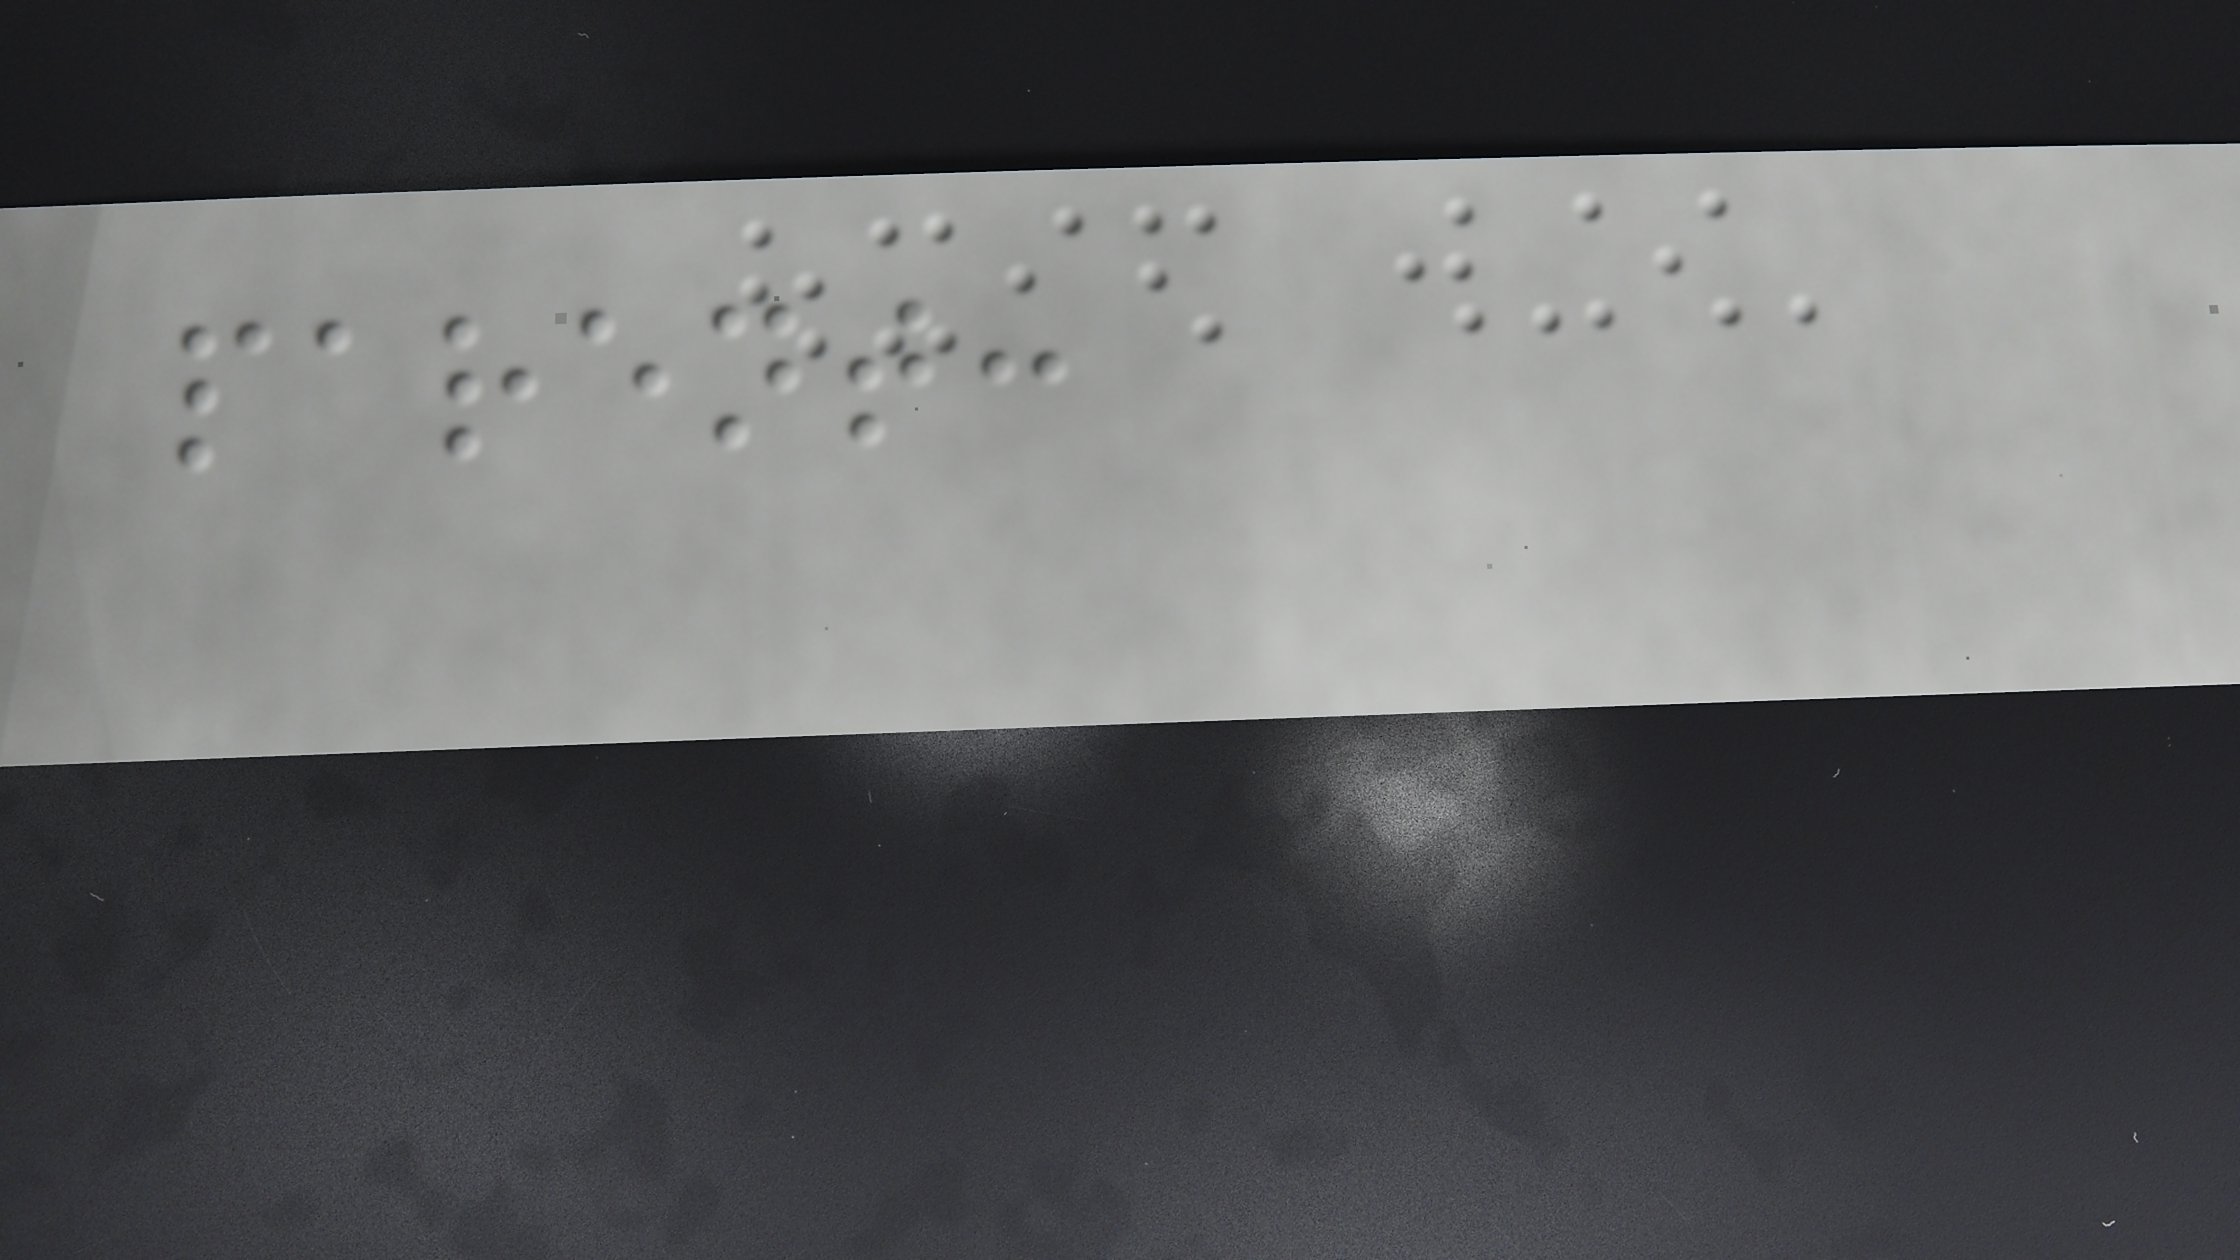parent:
